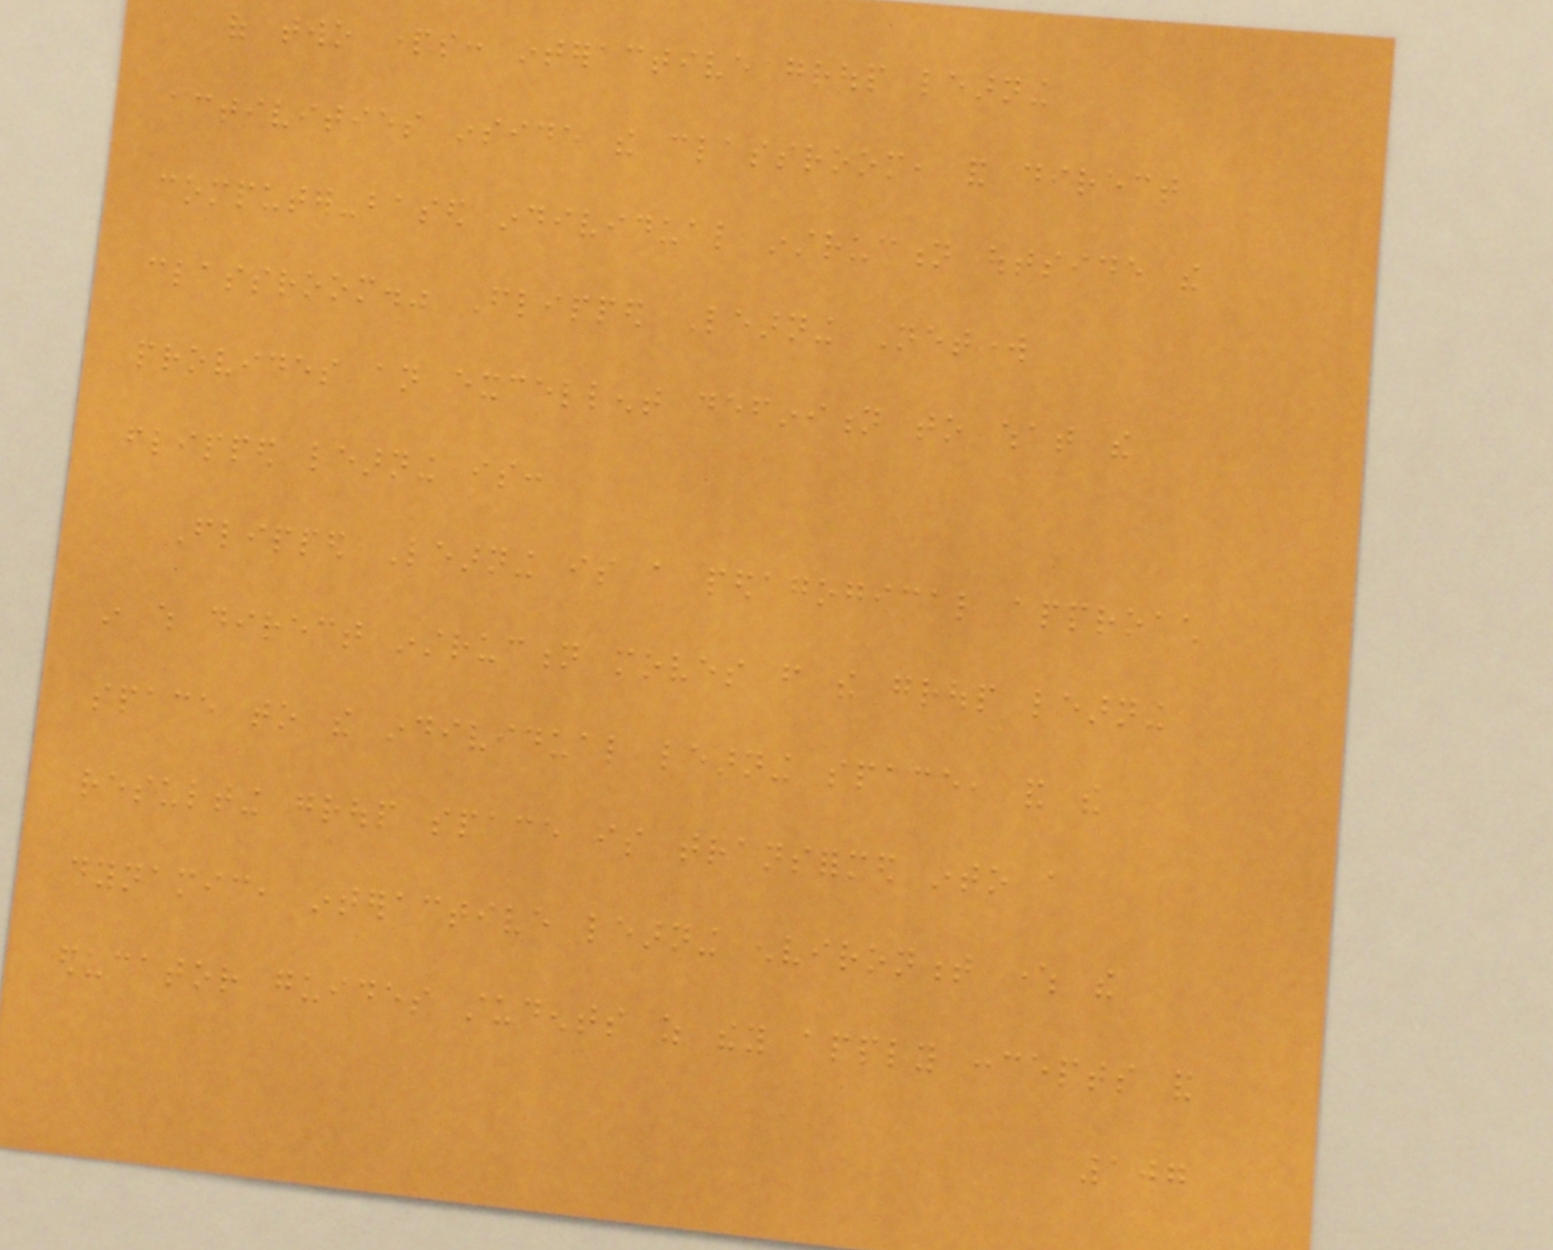of two parts: interactive group learning
activities inside the classroom, and direct
computer-based individual instruction outside the
classroom." Flipped Learning Network
provides an excellent definition to what the
flipped learning is:
Flipped Learning is a pedagogical approach
in which direct instruction moves from the group learning
space to the individual learning space, and the
resulting group space is transformed into a
dynamic, interactive learning environment where the
educator guides students as they apply concepts and
107
